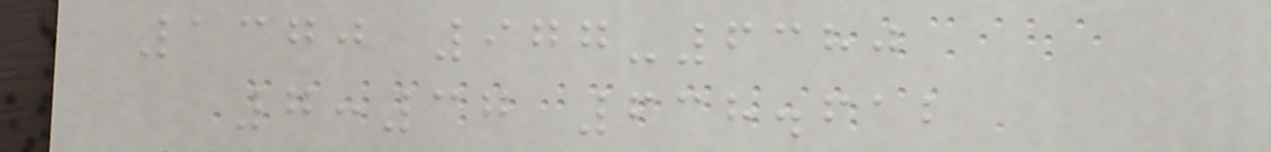1370 977-6380
7:37 638.612
